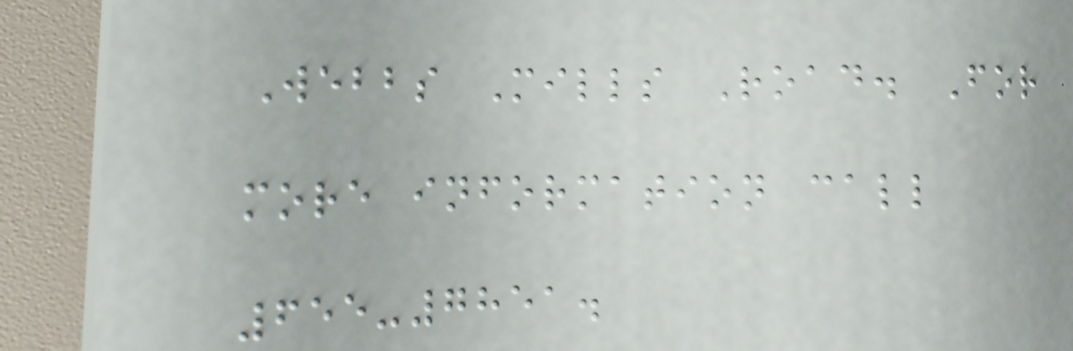Webbs Mills Road. For
more information call
655-7851.
